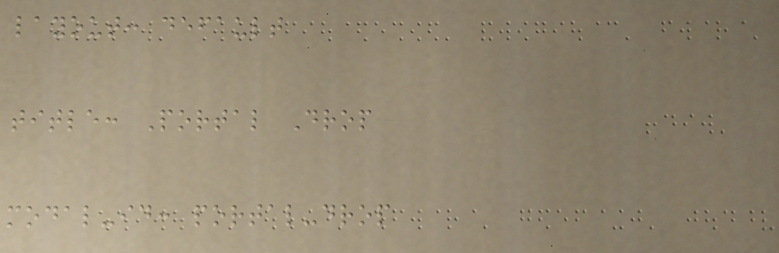layout: default
title: Portal Drop
modal-id: portal-drop
